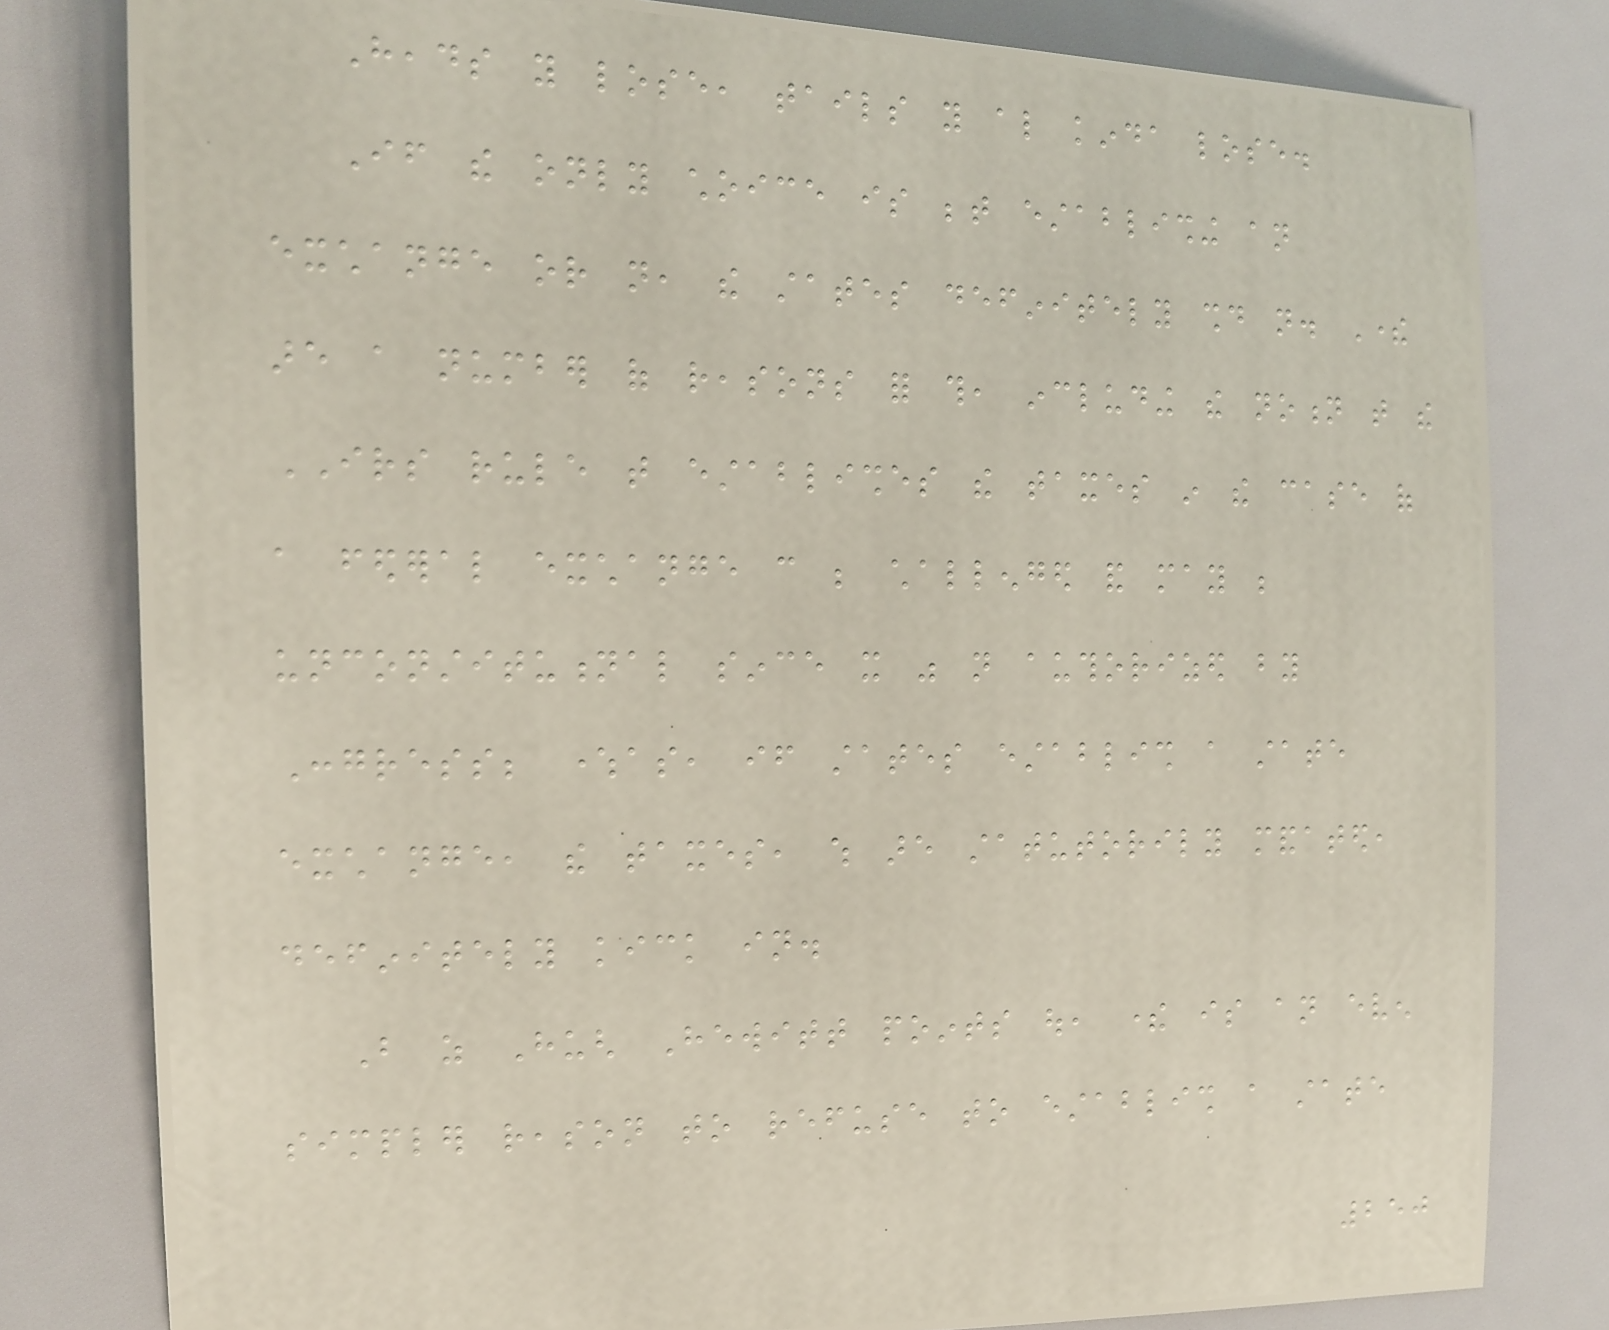Heads you lose, tails you also kinda lose.
If the only choice is between establishing an
exchange or not, the states definitely should not. There
are a number of reasons for this, including the notion that the
IRS rule that establishes the taxes in the case of
a federal exchange can be challenged and may be
unconstitutional since it was not authorized by
Congress; whereas, if states establish a state
exchange, the taxes, which are statutorily mandated,
definitely kick in.
But as Hugh Hewitt points out, there is an even
simpler reason to refuse to establish a state
250
